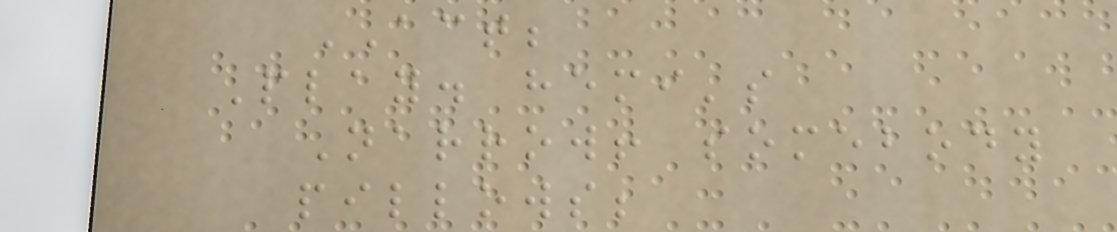ACT;
Play. hemi's
Narrow! somebody
pillows;
